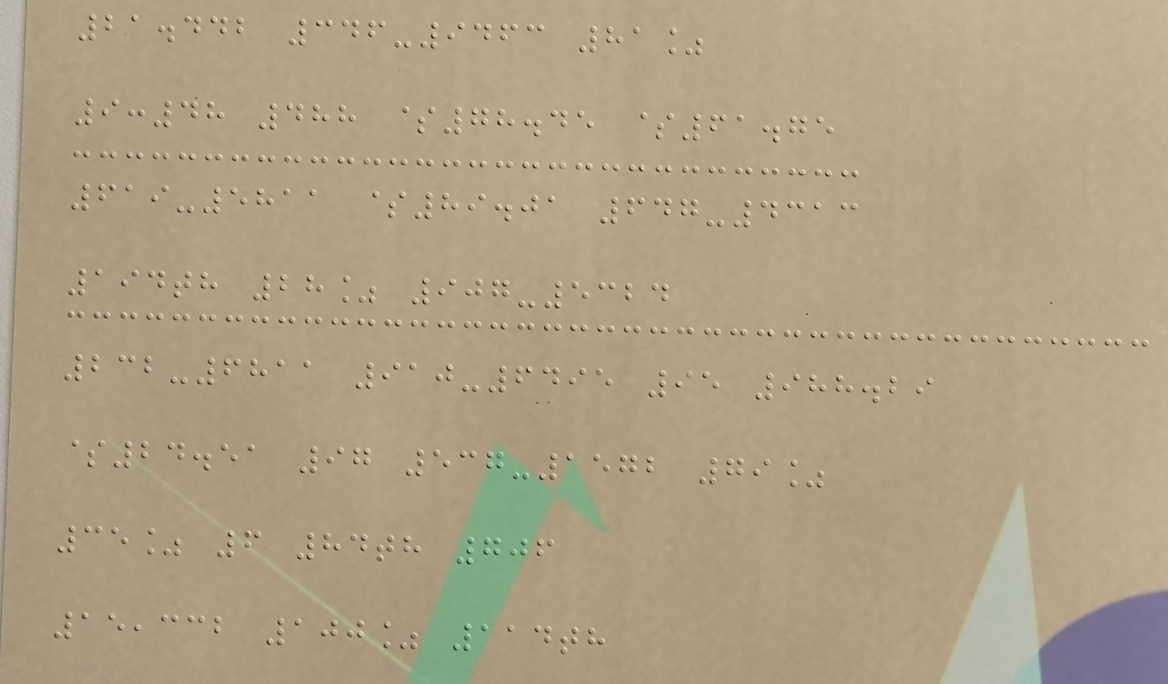21.442 346-9463 81%
9:48 488 $78.45 $61.75
619-5811 $89.01 647-4313
194th 28% 907-5324
232-6811 910-6495 95 988.29
$24.51 97 537-1572 79%
35% 6 84th 706
15,332 100% 114th
